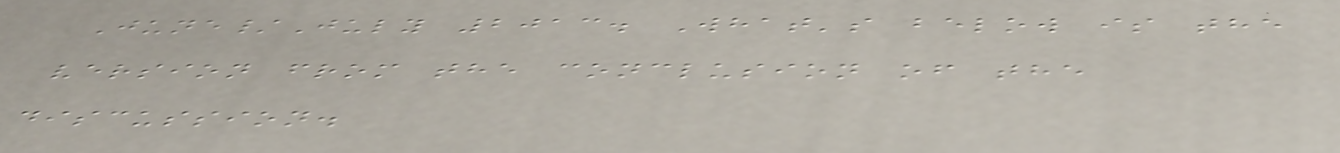June/July 2013. What's below is the
version from the conclusion of the
discussion.
